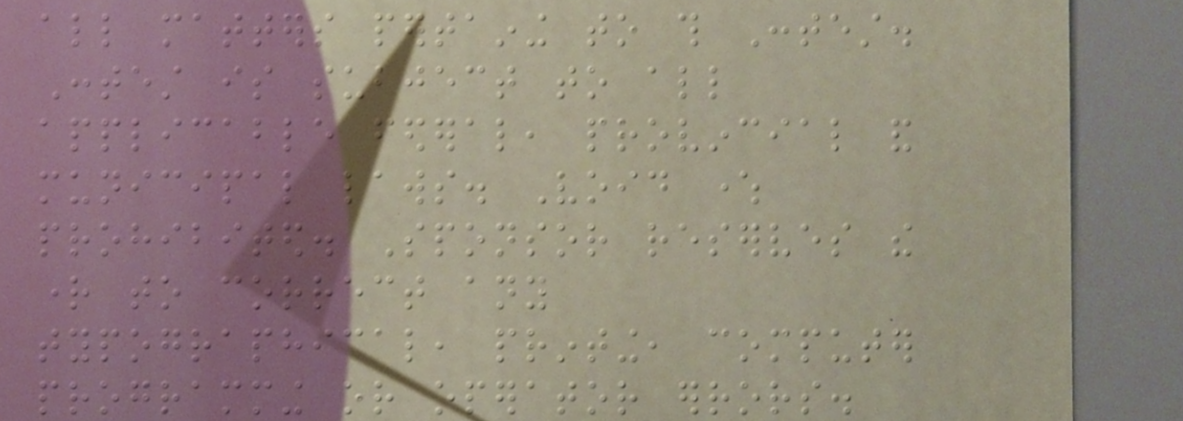all matters pertaining to this Contest.
Contest is subject to all
applicable federal, provincial and
municipal laws. Void where
prohibited. Sponsor reserves the
right to correct any
typographical, printing, computer
programming or operator errors.
